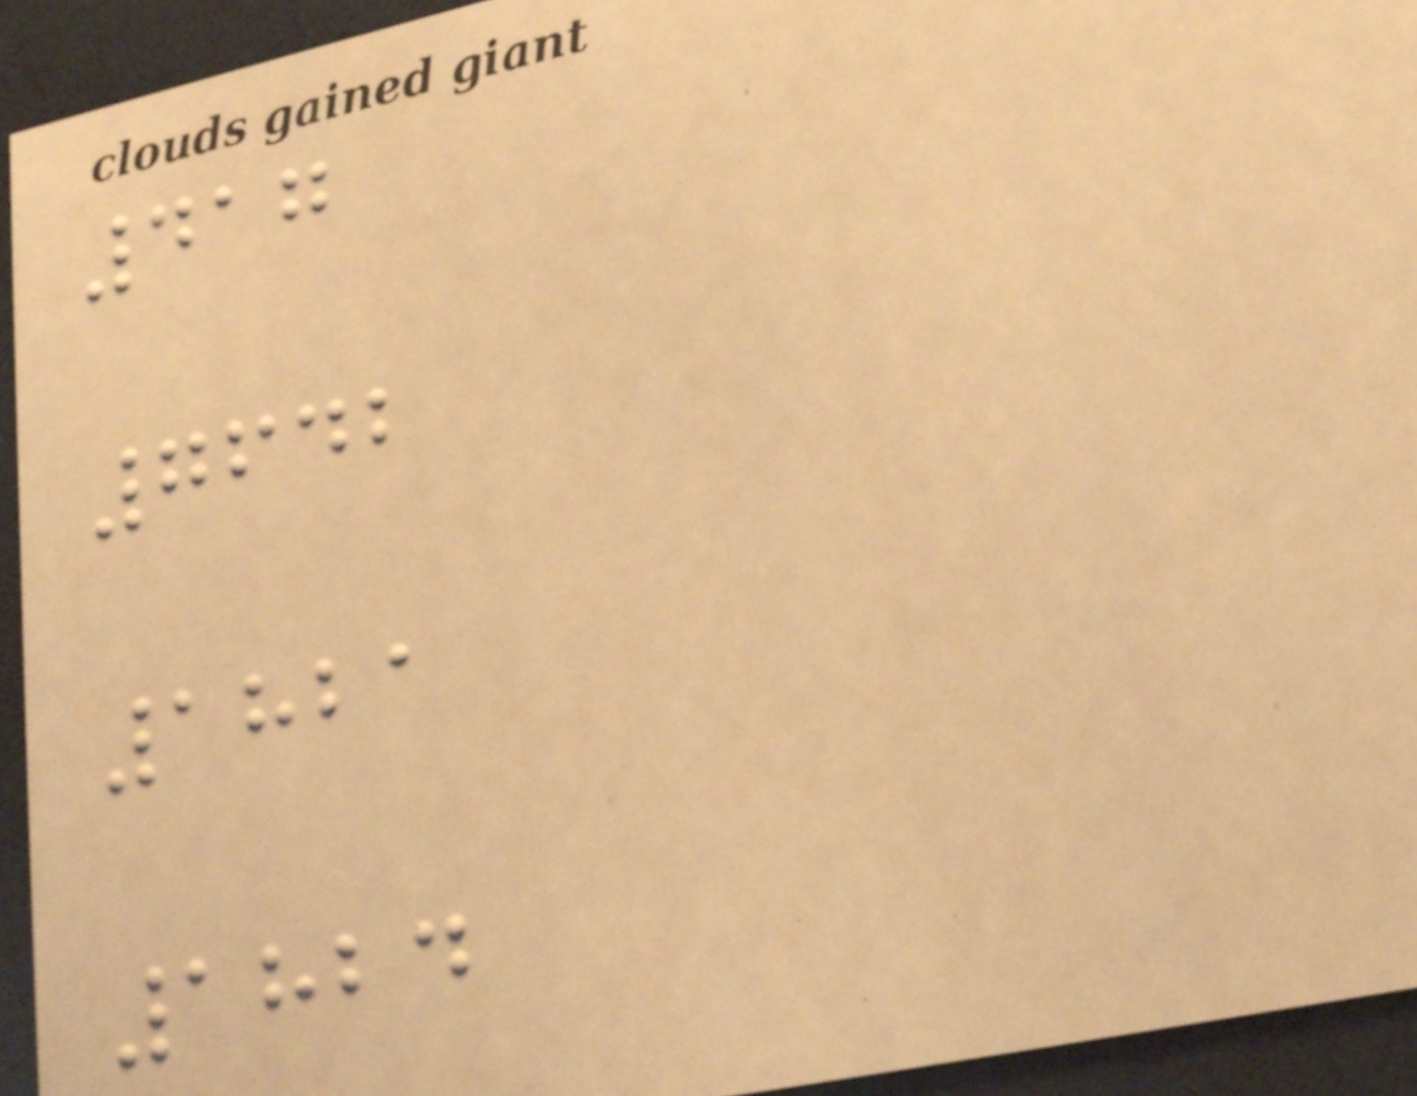417
7642
1821
1824
